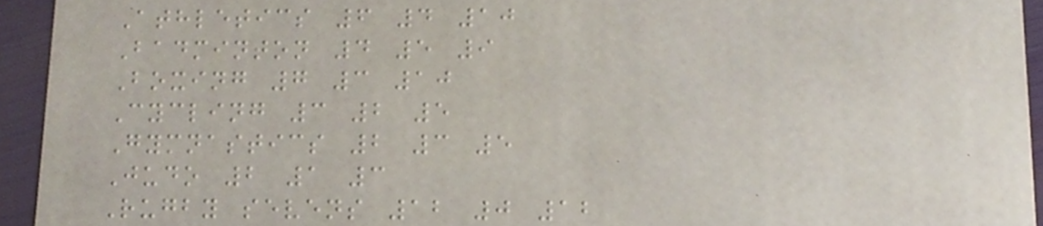Athletics 6 4 10
Badminton 4 5 9
Boxing 7 3 10
Cycling 3 2 5
Gymnastics 2 3 5
Judo 2 1 3
Rugby sevens 12 0 12
